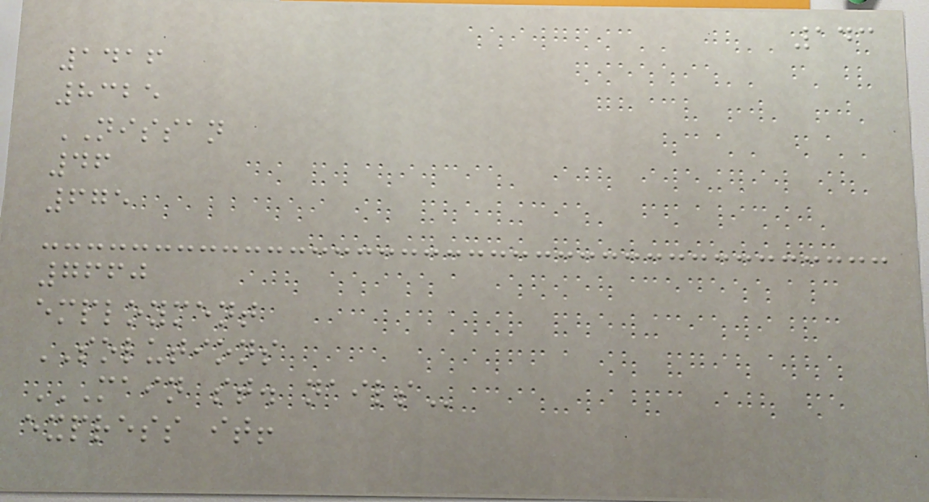143
1416
8325
NISSAN
46
675
7660
employment
SOLUTIONS
MAIN ST. NAILS
express it!
